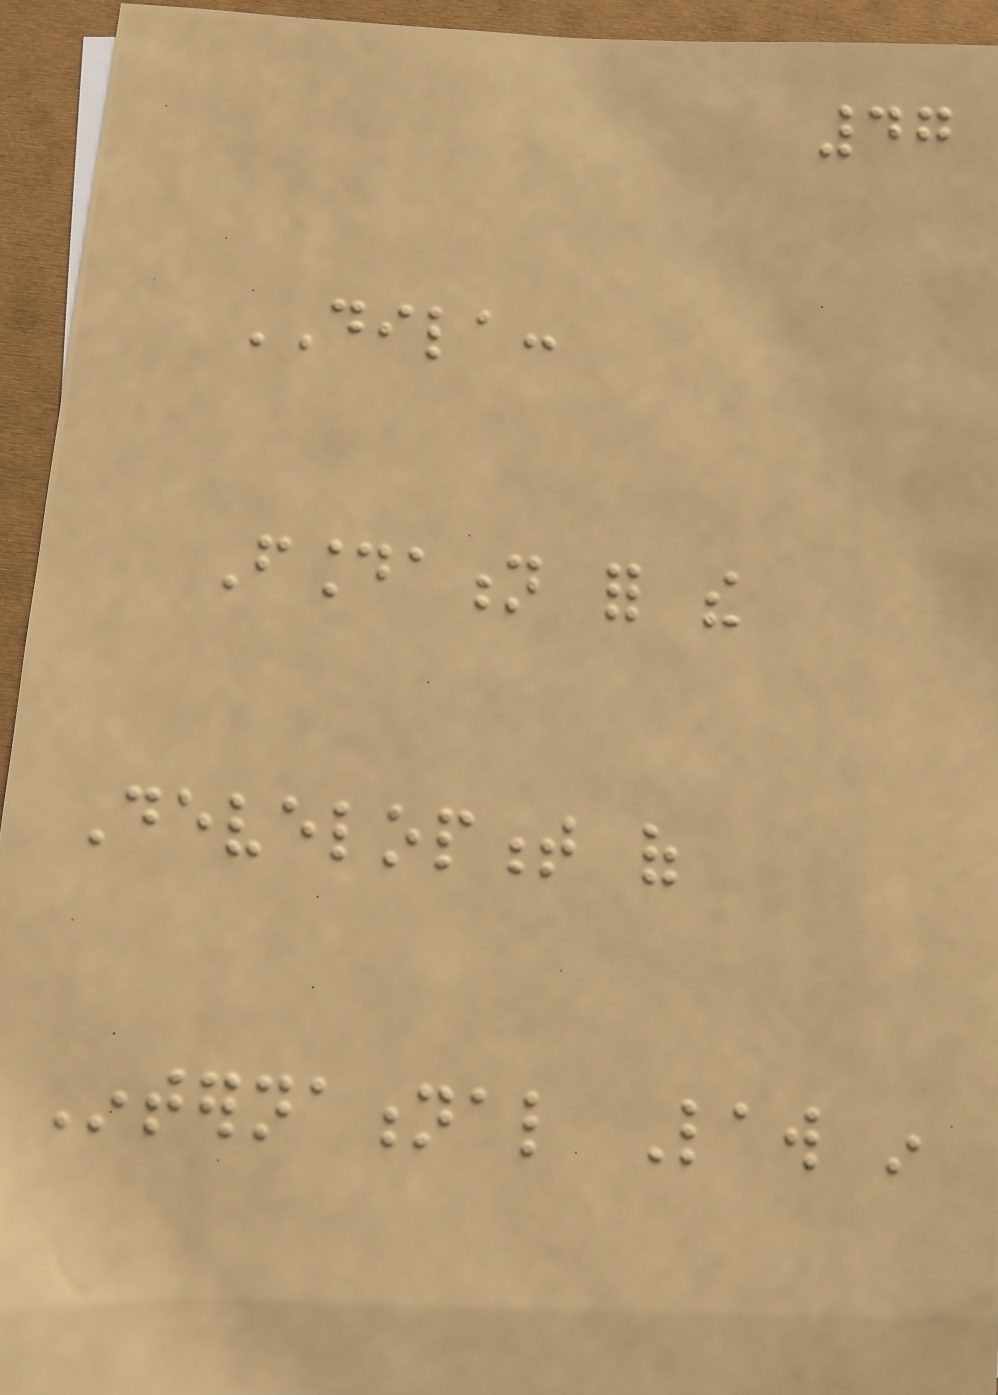47
DILA:
Foundation for the
Development of
International Law in
